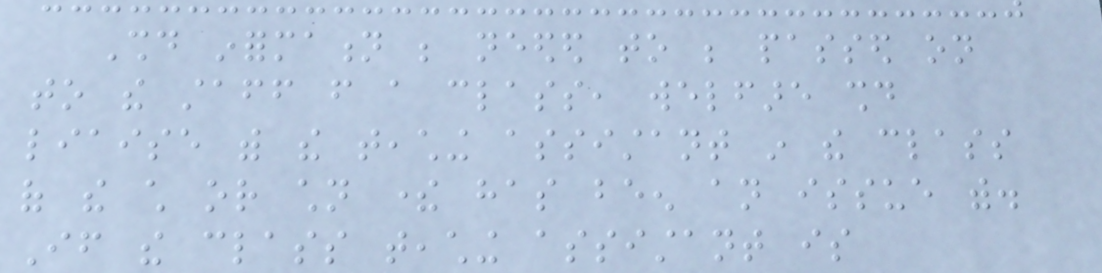Should information be needed to be passed on
to the staff from a class, welfare should
liaise with the teaching assistant in the class
of the child or children there has been an issue with.
If the class teaching assistant is
